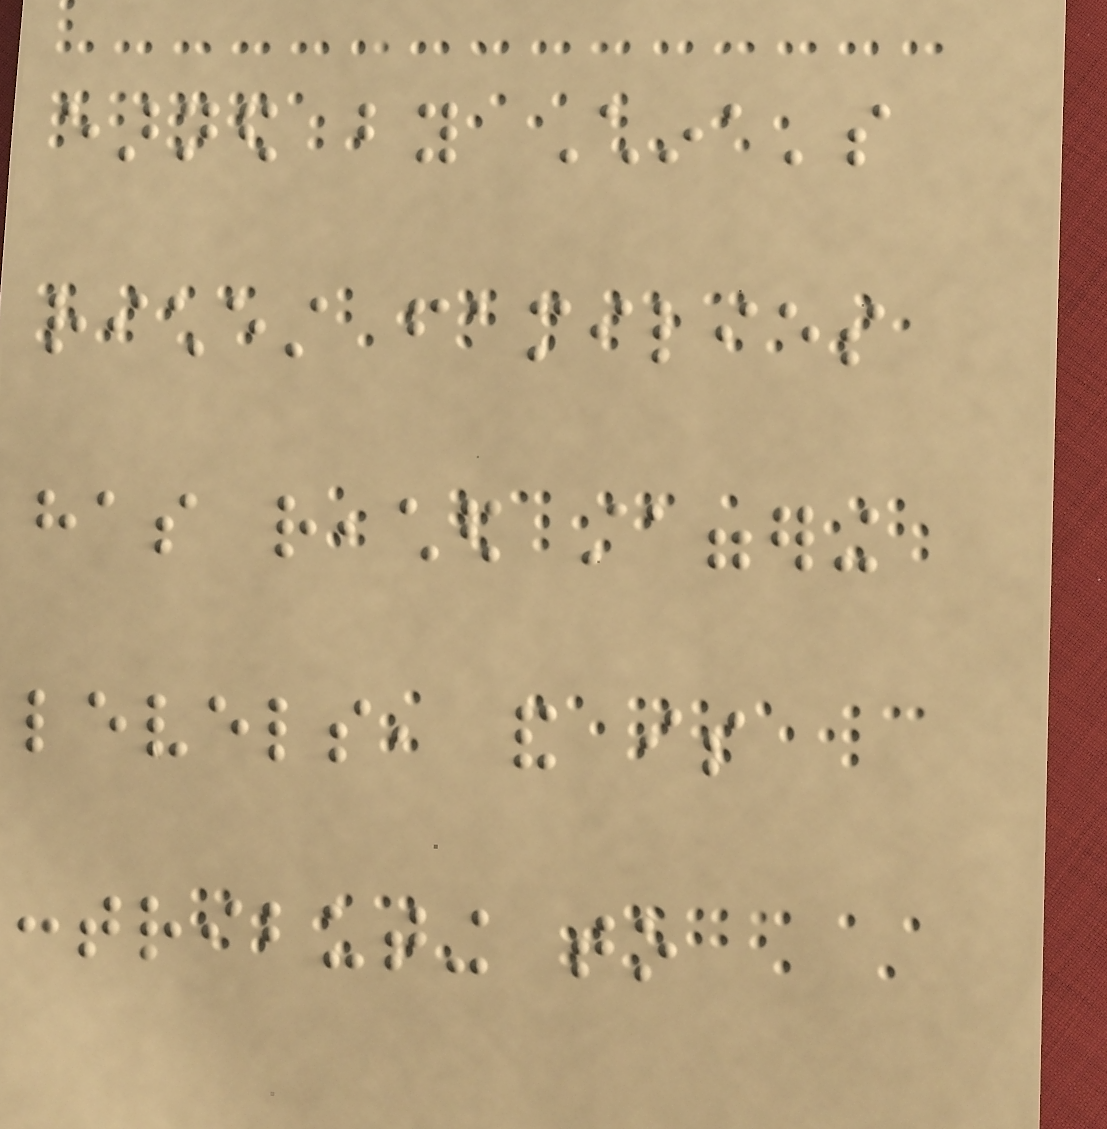earned by China's
richest families
has reached staggering
levels, and is
contributing to
